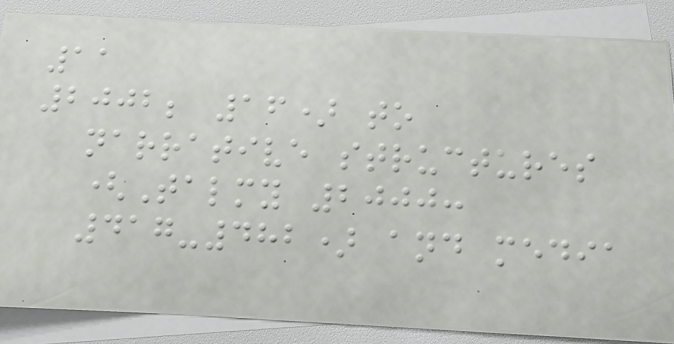11
2002; 16) to
narrative structures
(Talmy 2000:
417-482) and media
